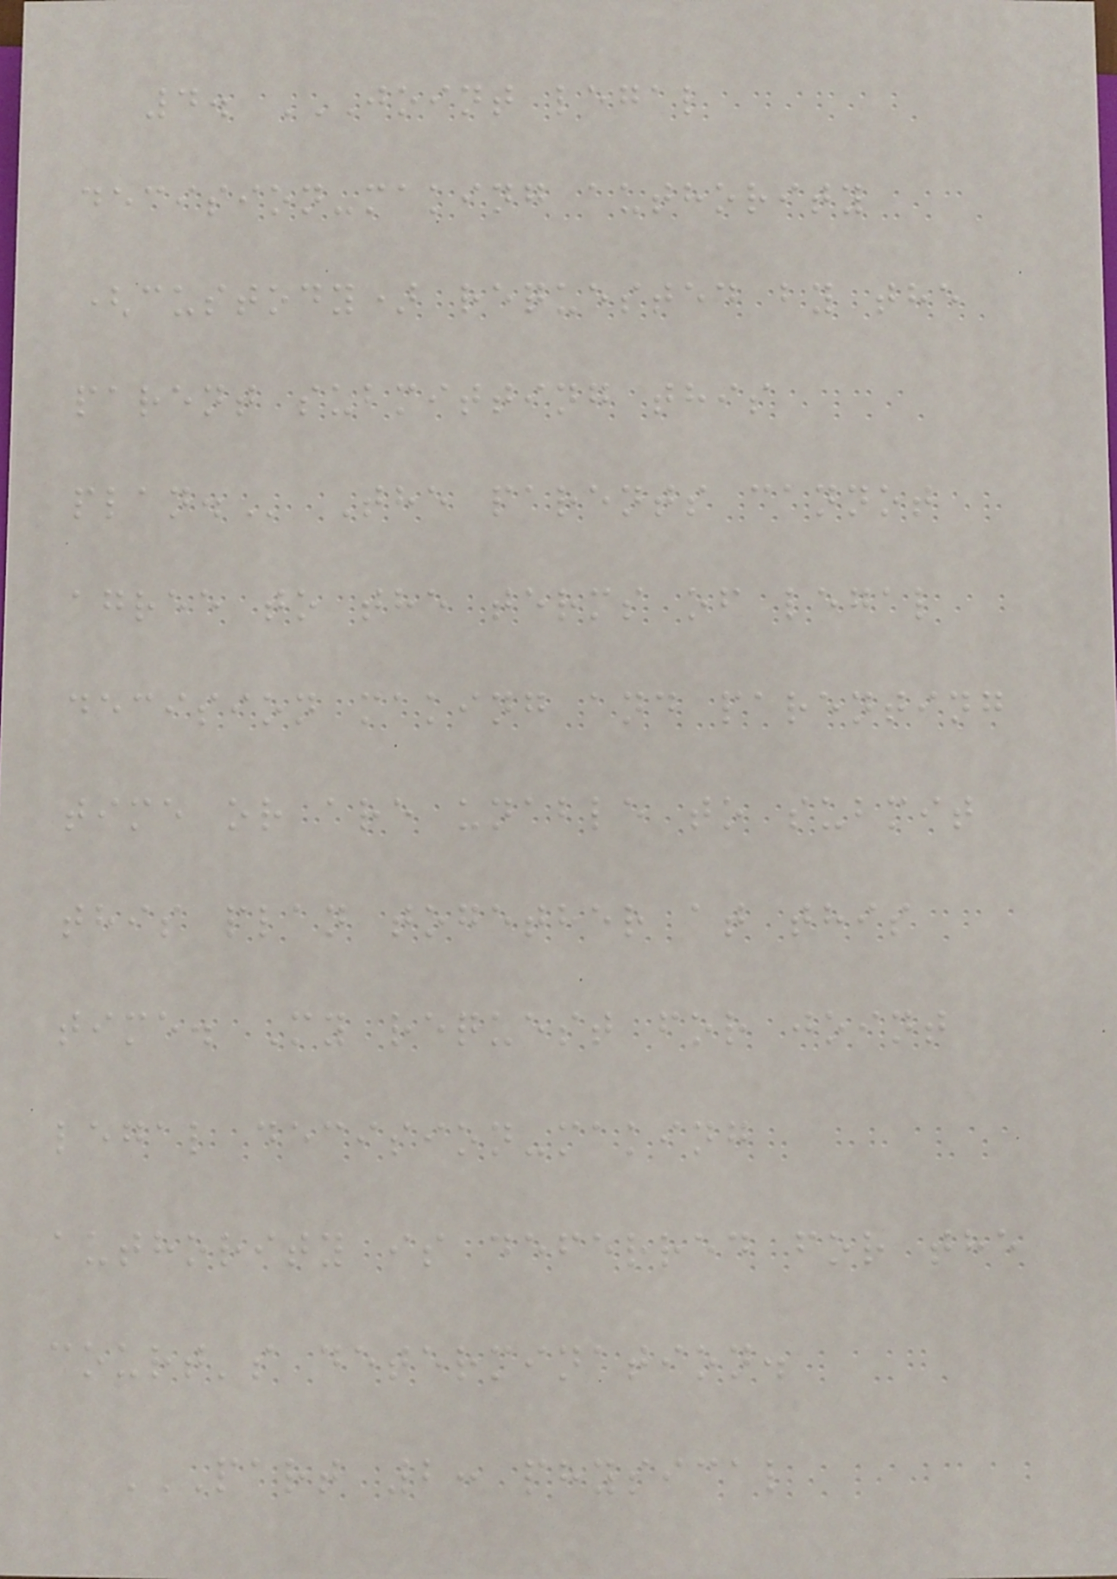4. JOINT LEGAL
DECISION-MAKING AUTHORITY
(CUSTODY) REQUESTED BY THE
PARENT SUBMITTING THIS
PLAN. The parents cannot
agree to the terms of legal
decision making and parenting
time or are unable to submit
this plan together at this
time. My request for joint
legal decision-making
authority is deferred for the
court's determination.
PART 2: PHYSICAL
